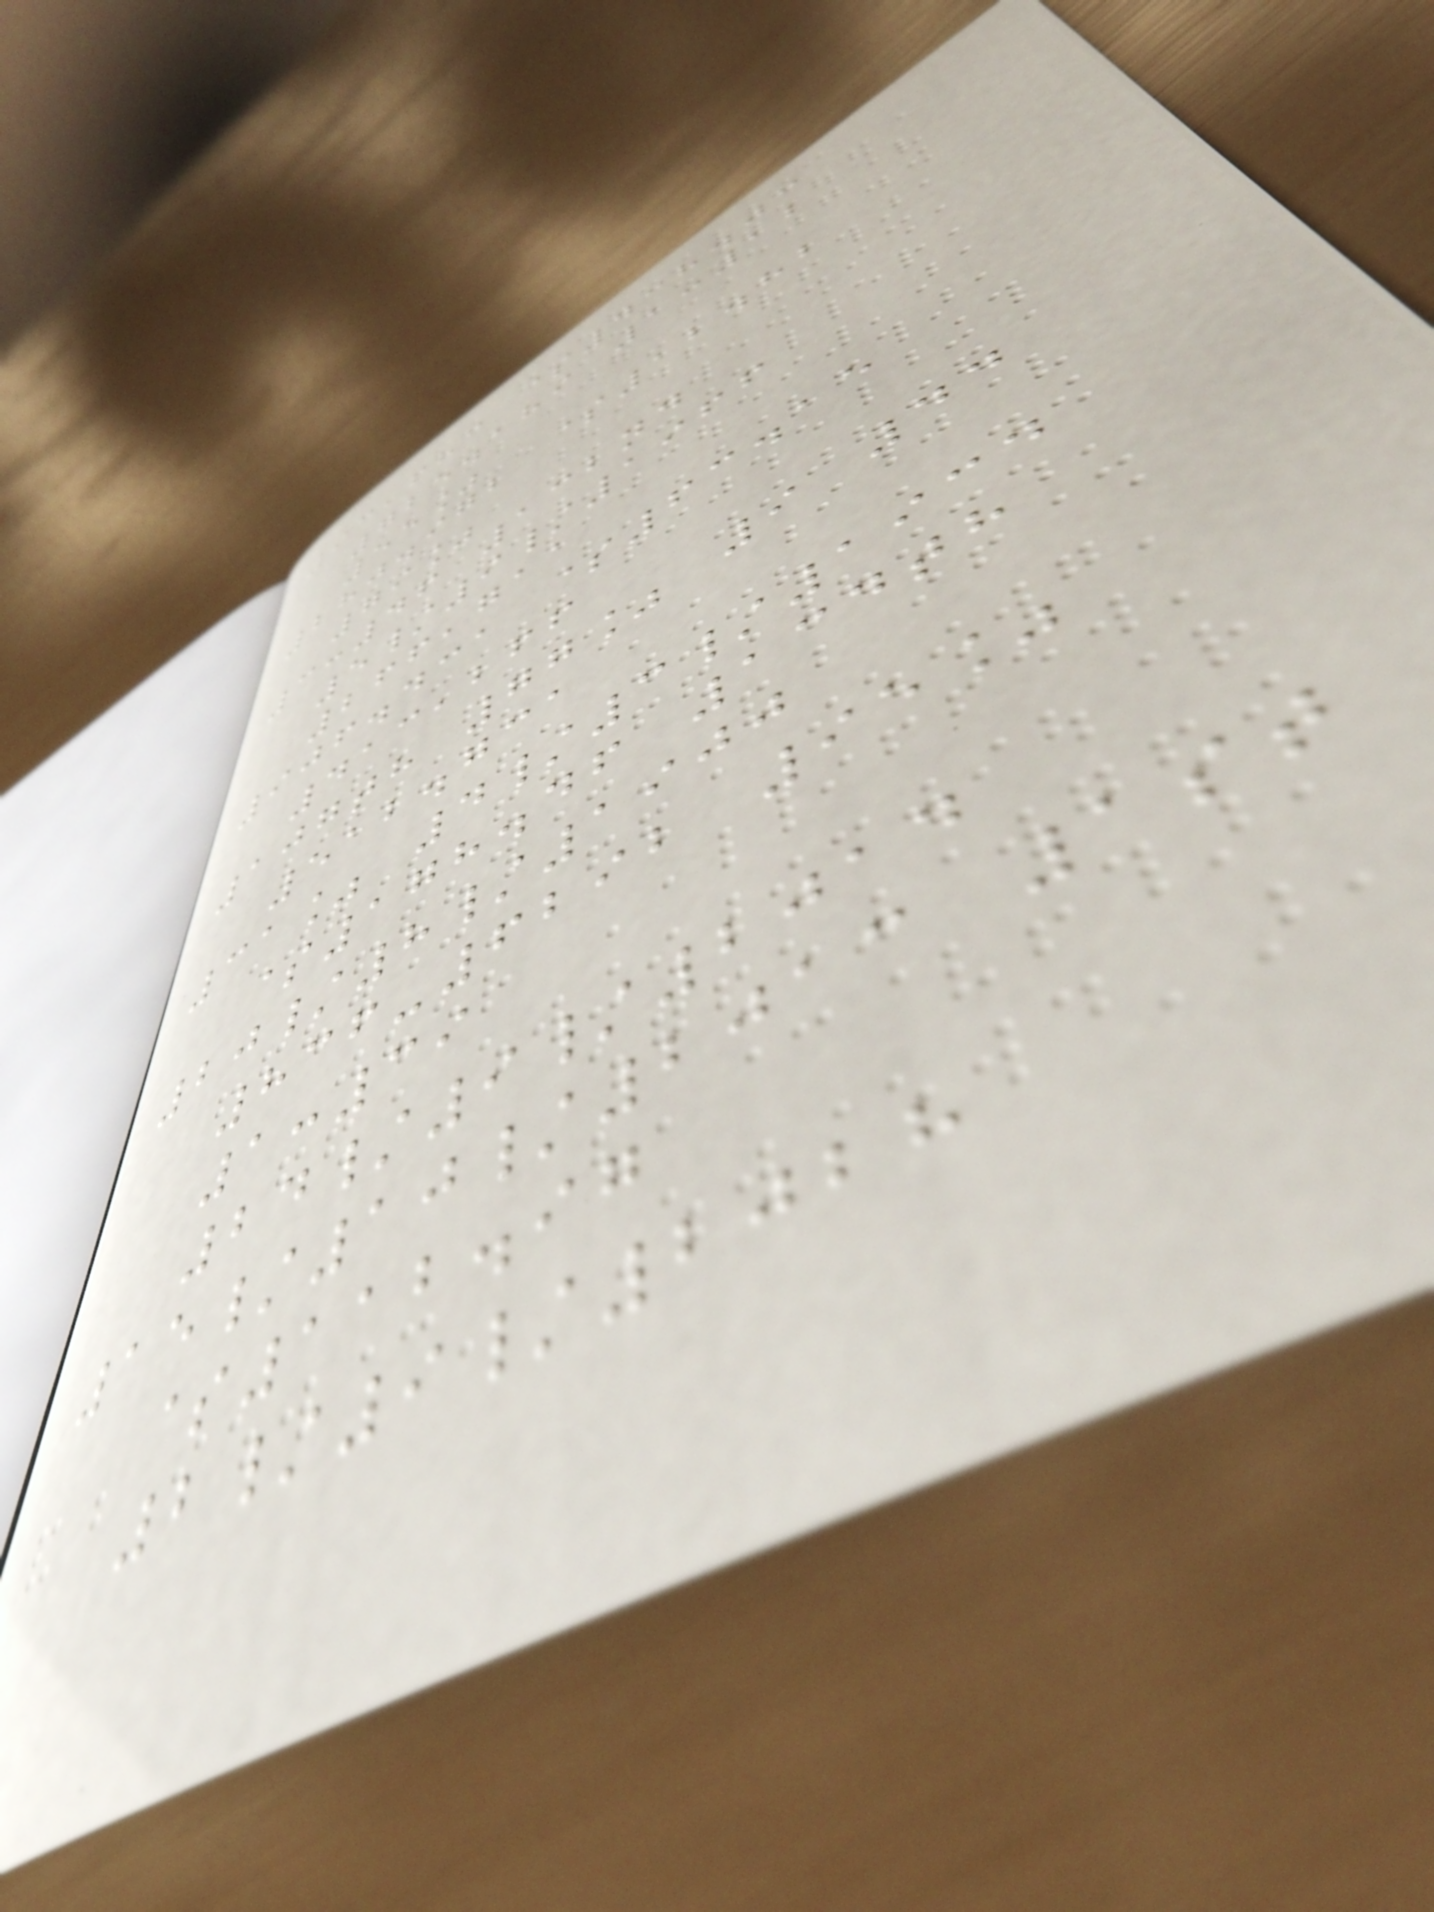93,683 $438.03
725.189 1:12
55%
280.972 $12.82
79%
3:46 132nd
5/9/1966
266,711
906.431 $63.15
413,266
107th 77% 9 44
512.731
31% 4/3/1934
$178.46 134th
20/8/1900
836-6292 95%
1:39
24/9/2014
15/10/2013 1st
$112.97
2/9/2028
